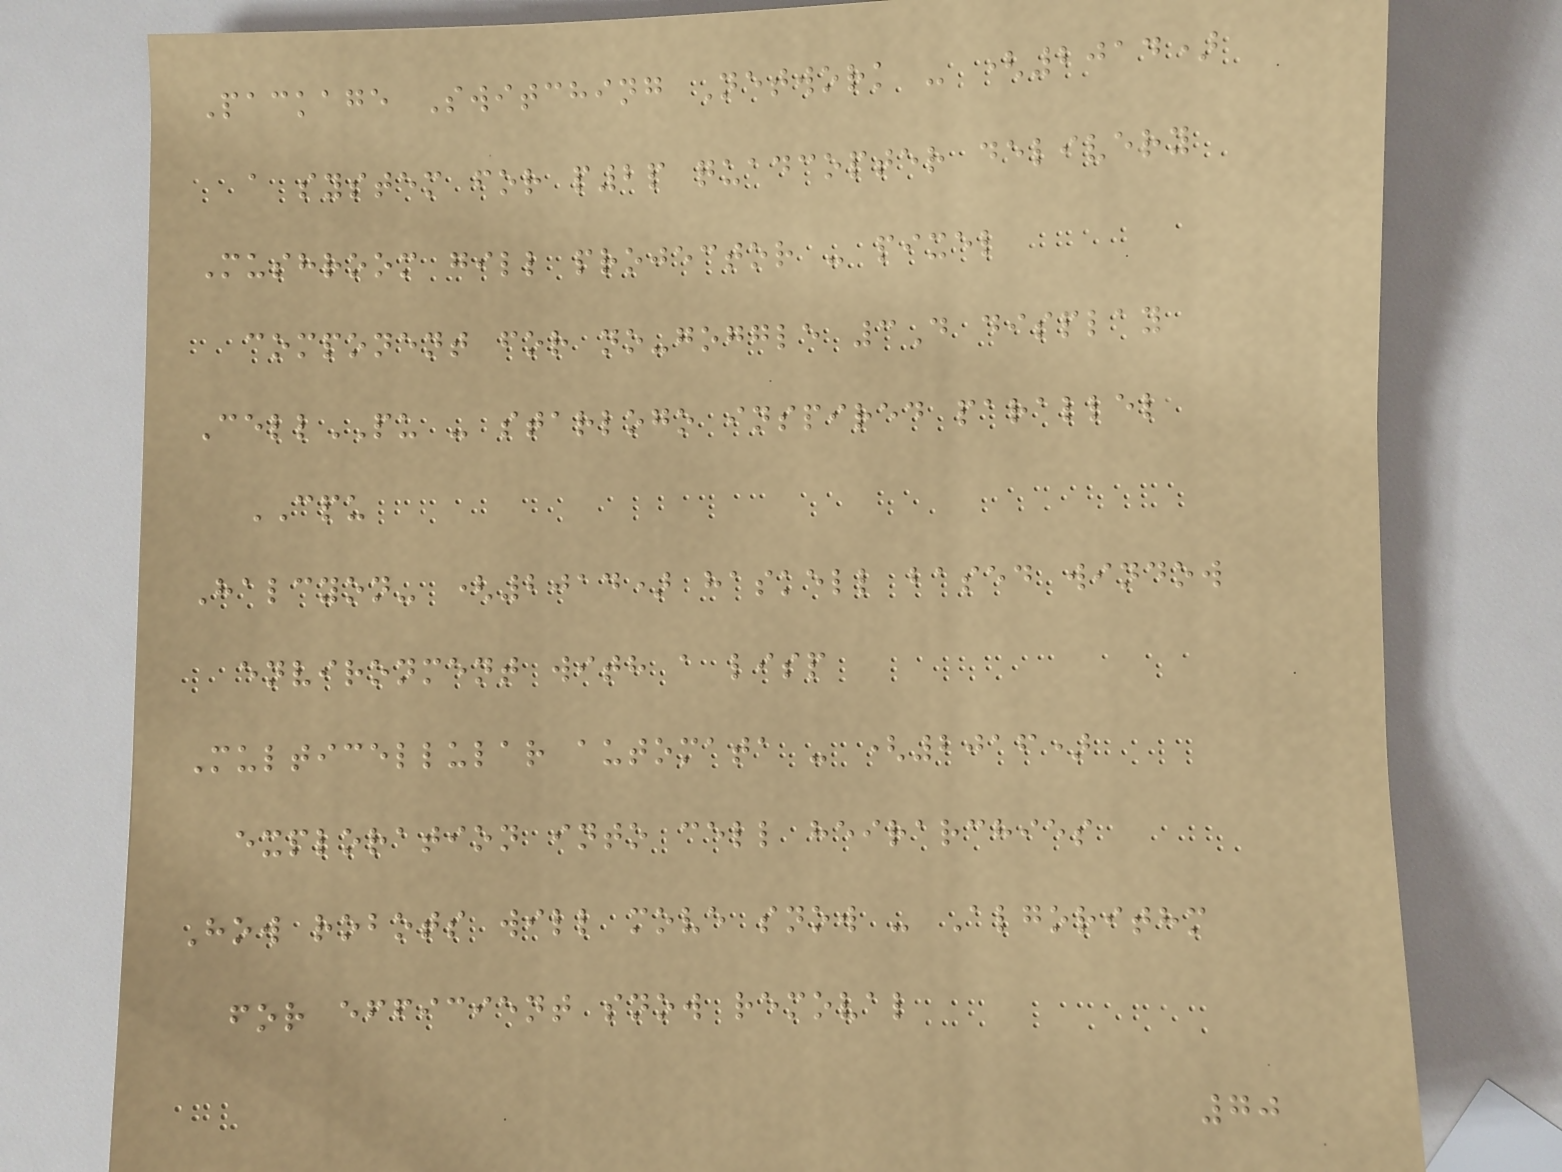Package Switching Network - (2014)
a system for p2p quadcopter delivery
Mushroom gill projector - pixel
component for no-goggle 3D display
CellPU - starlogo inspired parallel
CPU
Halcyon- (2014) haskell based window
environment with a lisp
Multicellular automata - (2016)
exploration into cell heirarchies
How robots will move snow - Algorithm
for efficient snow removal
70
